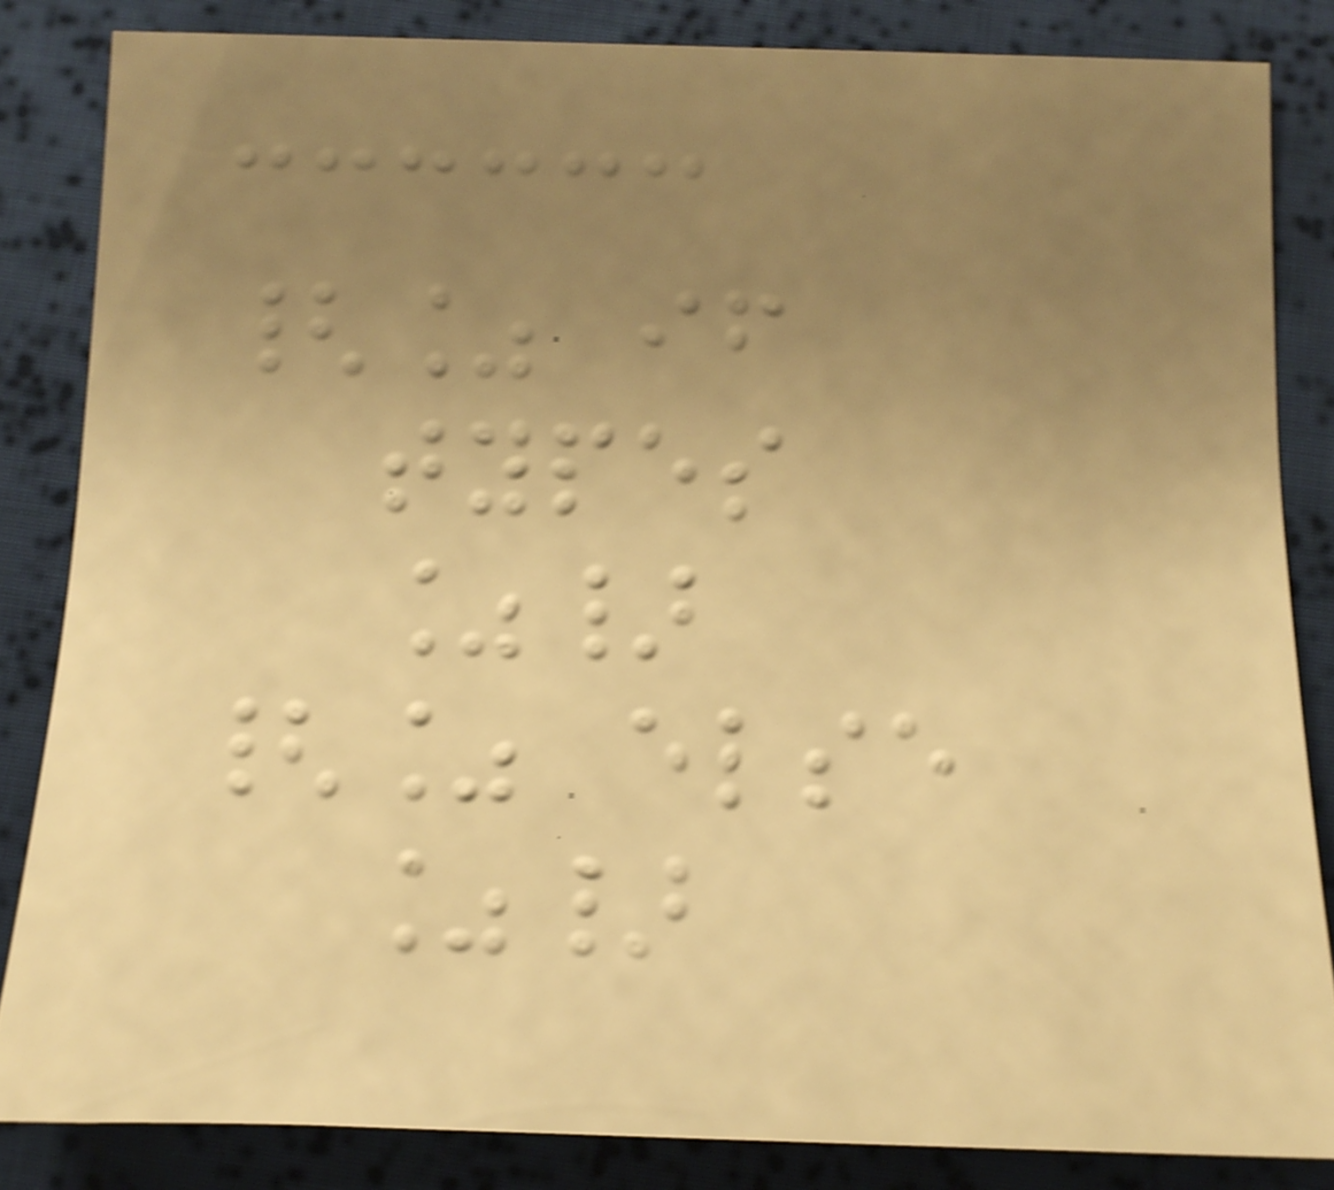{% if
types
%}
{% else
%}
